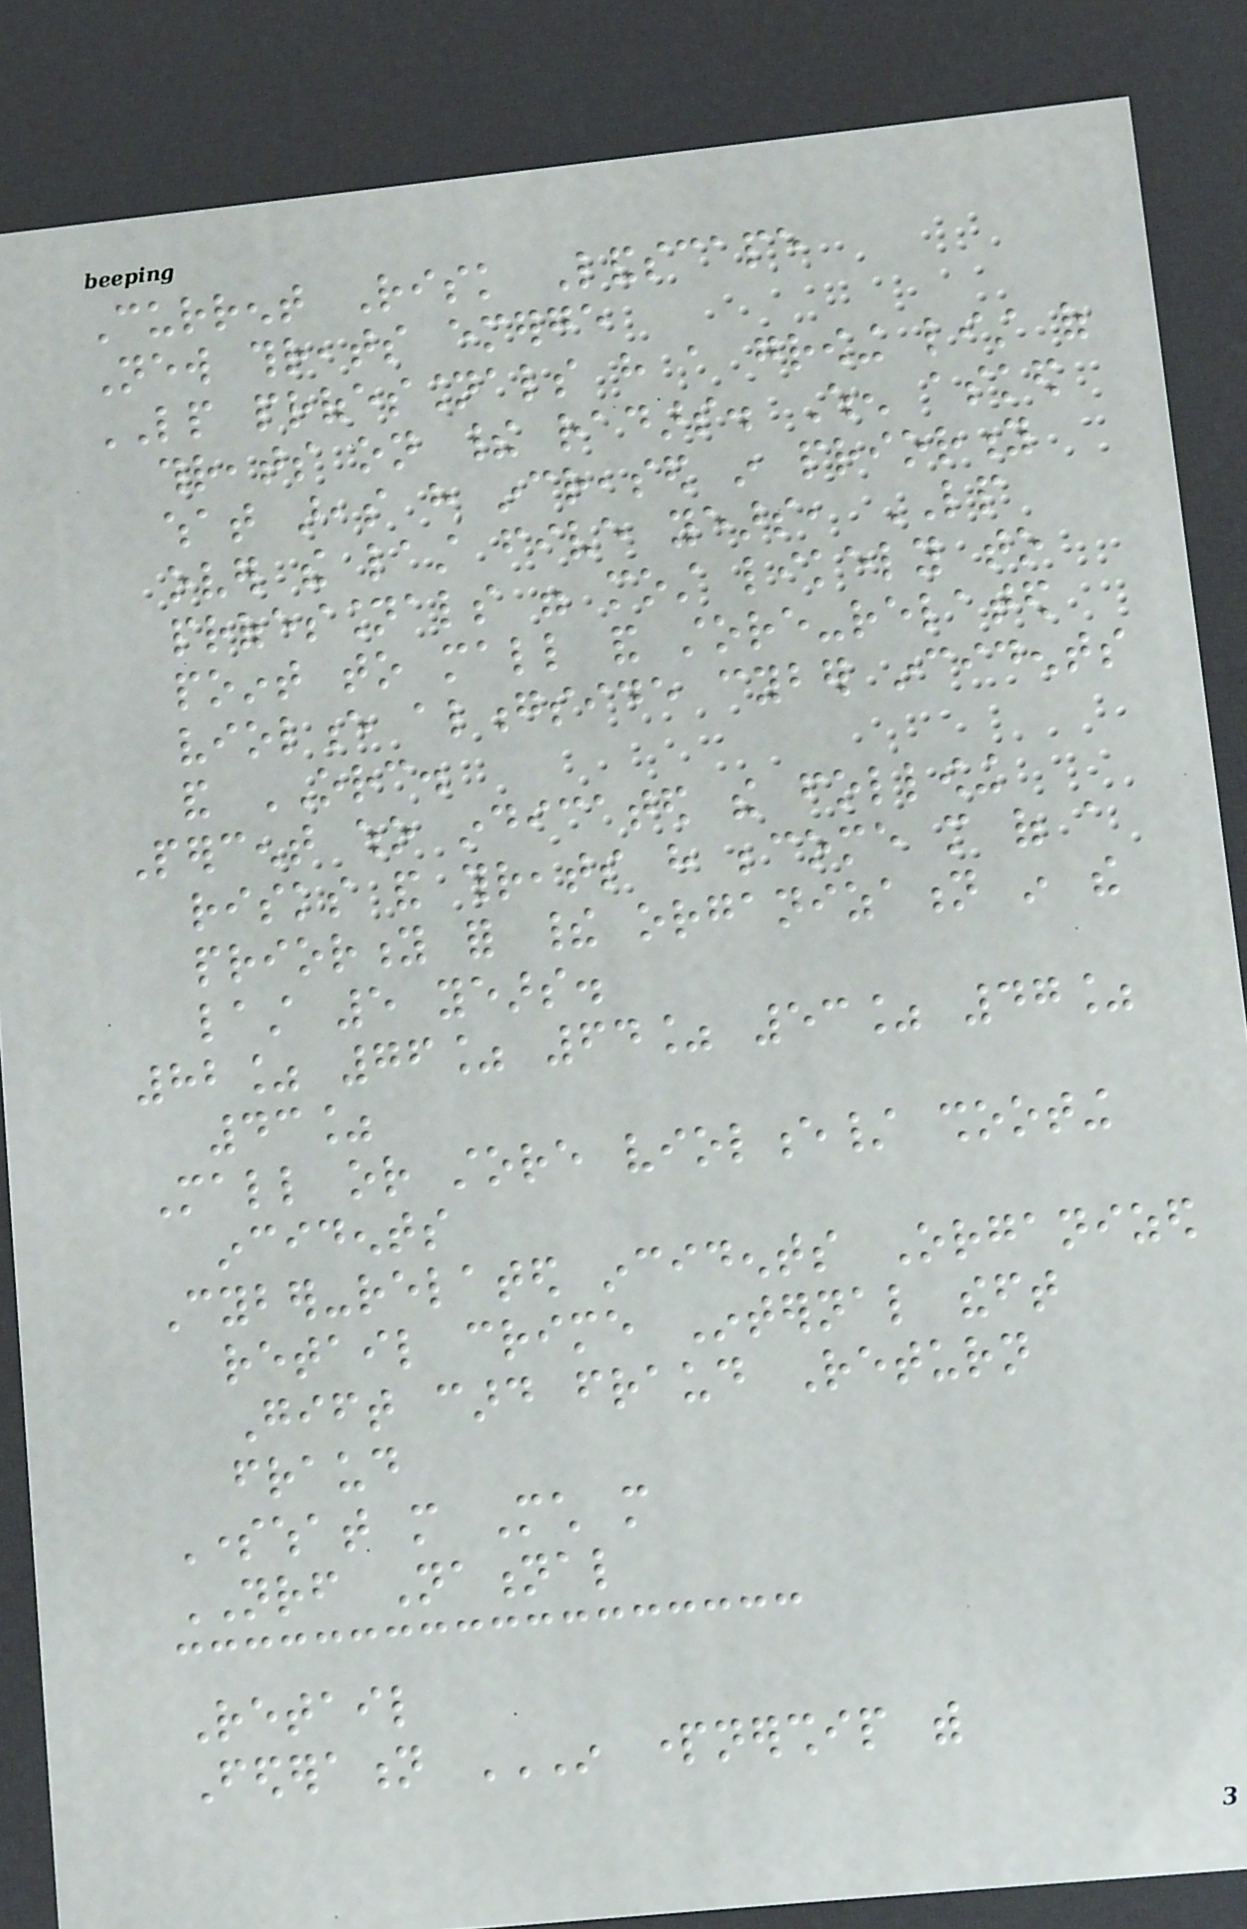Current Risk Landscape
New threats emerge
LP professionals have a growing list of
threats on their radars. When asked
what areas have increased in priority
over the last five years, LP
professionals were most likely to
point to mall and store-related
violence alongside cyber incidents
and ORC.
Percent who indicated the following
risks and threats have become more of a
priority for their organization in the
last 5 years.
82% 76% 64% 53% 47%
43%
Mall or store violence/ shooting
incidents
Cyber-related incidents Organized
retail crime Internal theft
Gift card fraud Return
fraud
Somewhat more Much more
NRF National
Retail
Federation IN PARTNERSHIP WITH
